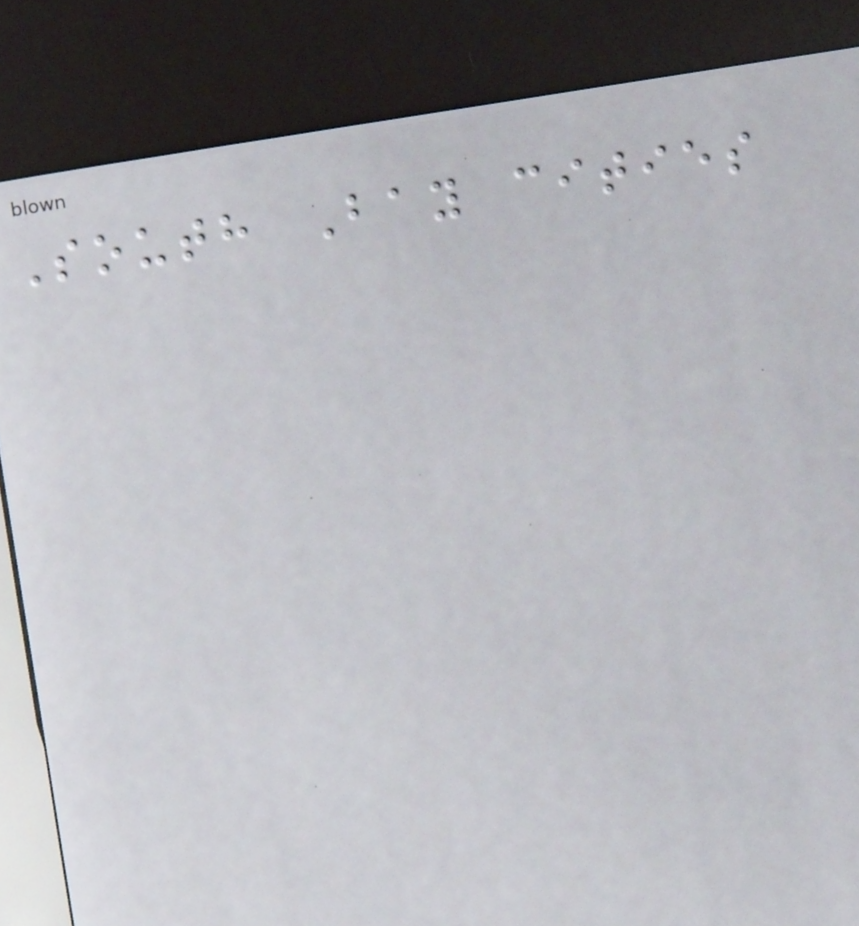South Bay cities
